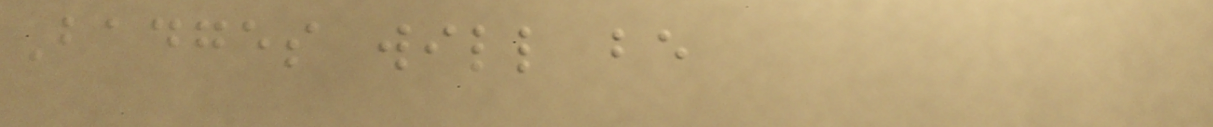Badges will be
